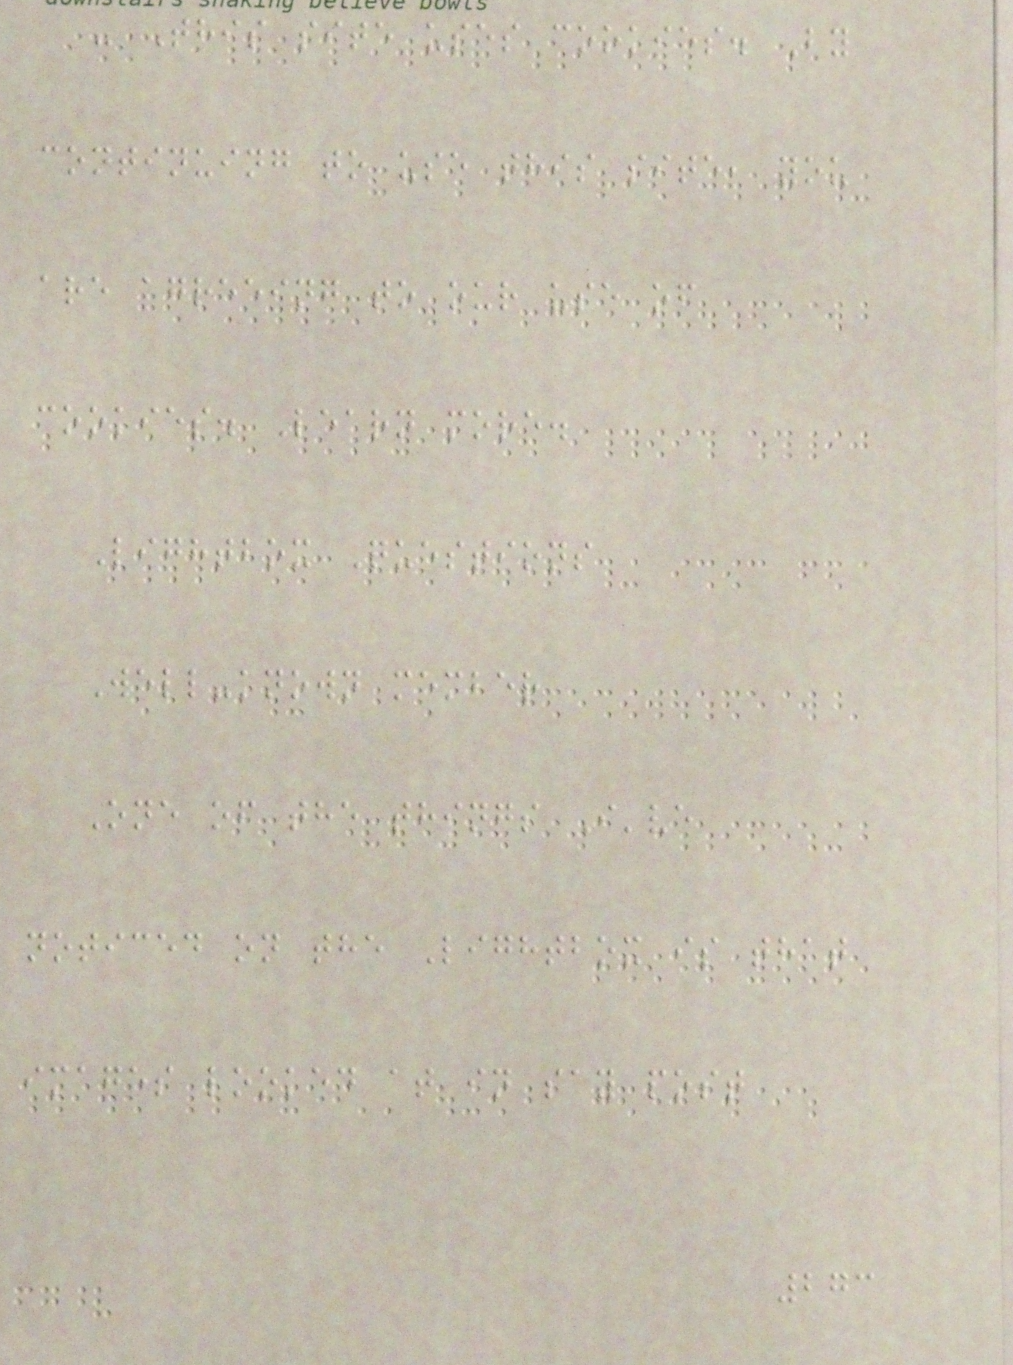- This site uses cookies. By
continuing to use this site, you
are agreeing to our use of
cookies. Learn more.
Lightbox Questions
Well-known member
One of the things I've
noticed on the Lightbox is that
images looked at in say post
273
